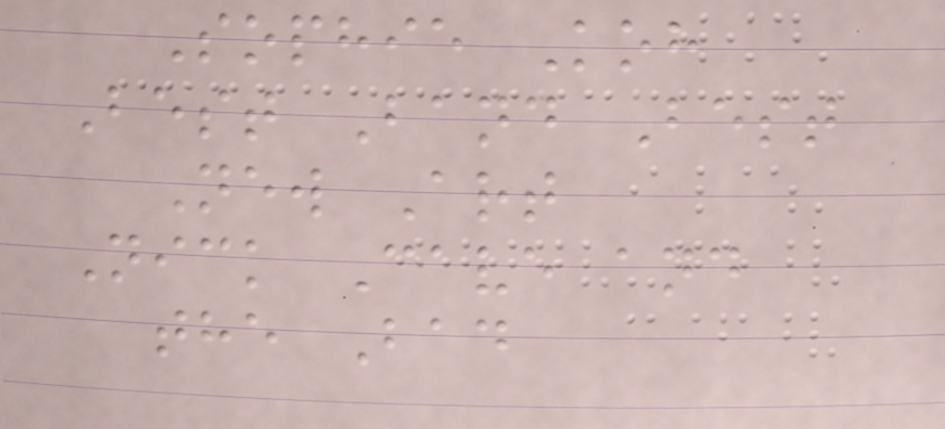Sophie Koh
Best Band Best
New Art
Nick Cave and
the Bad
